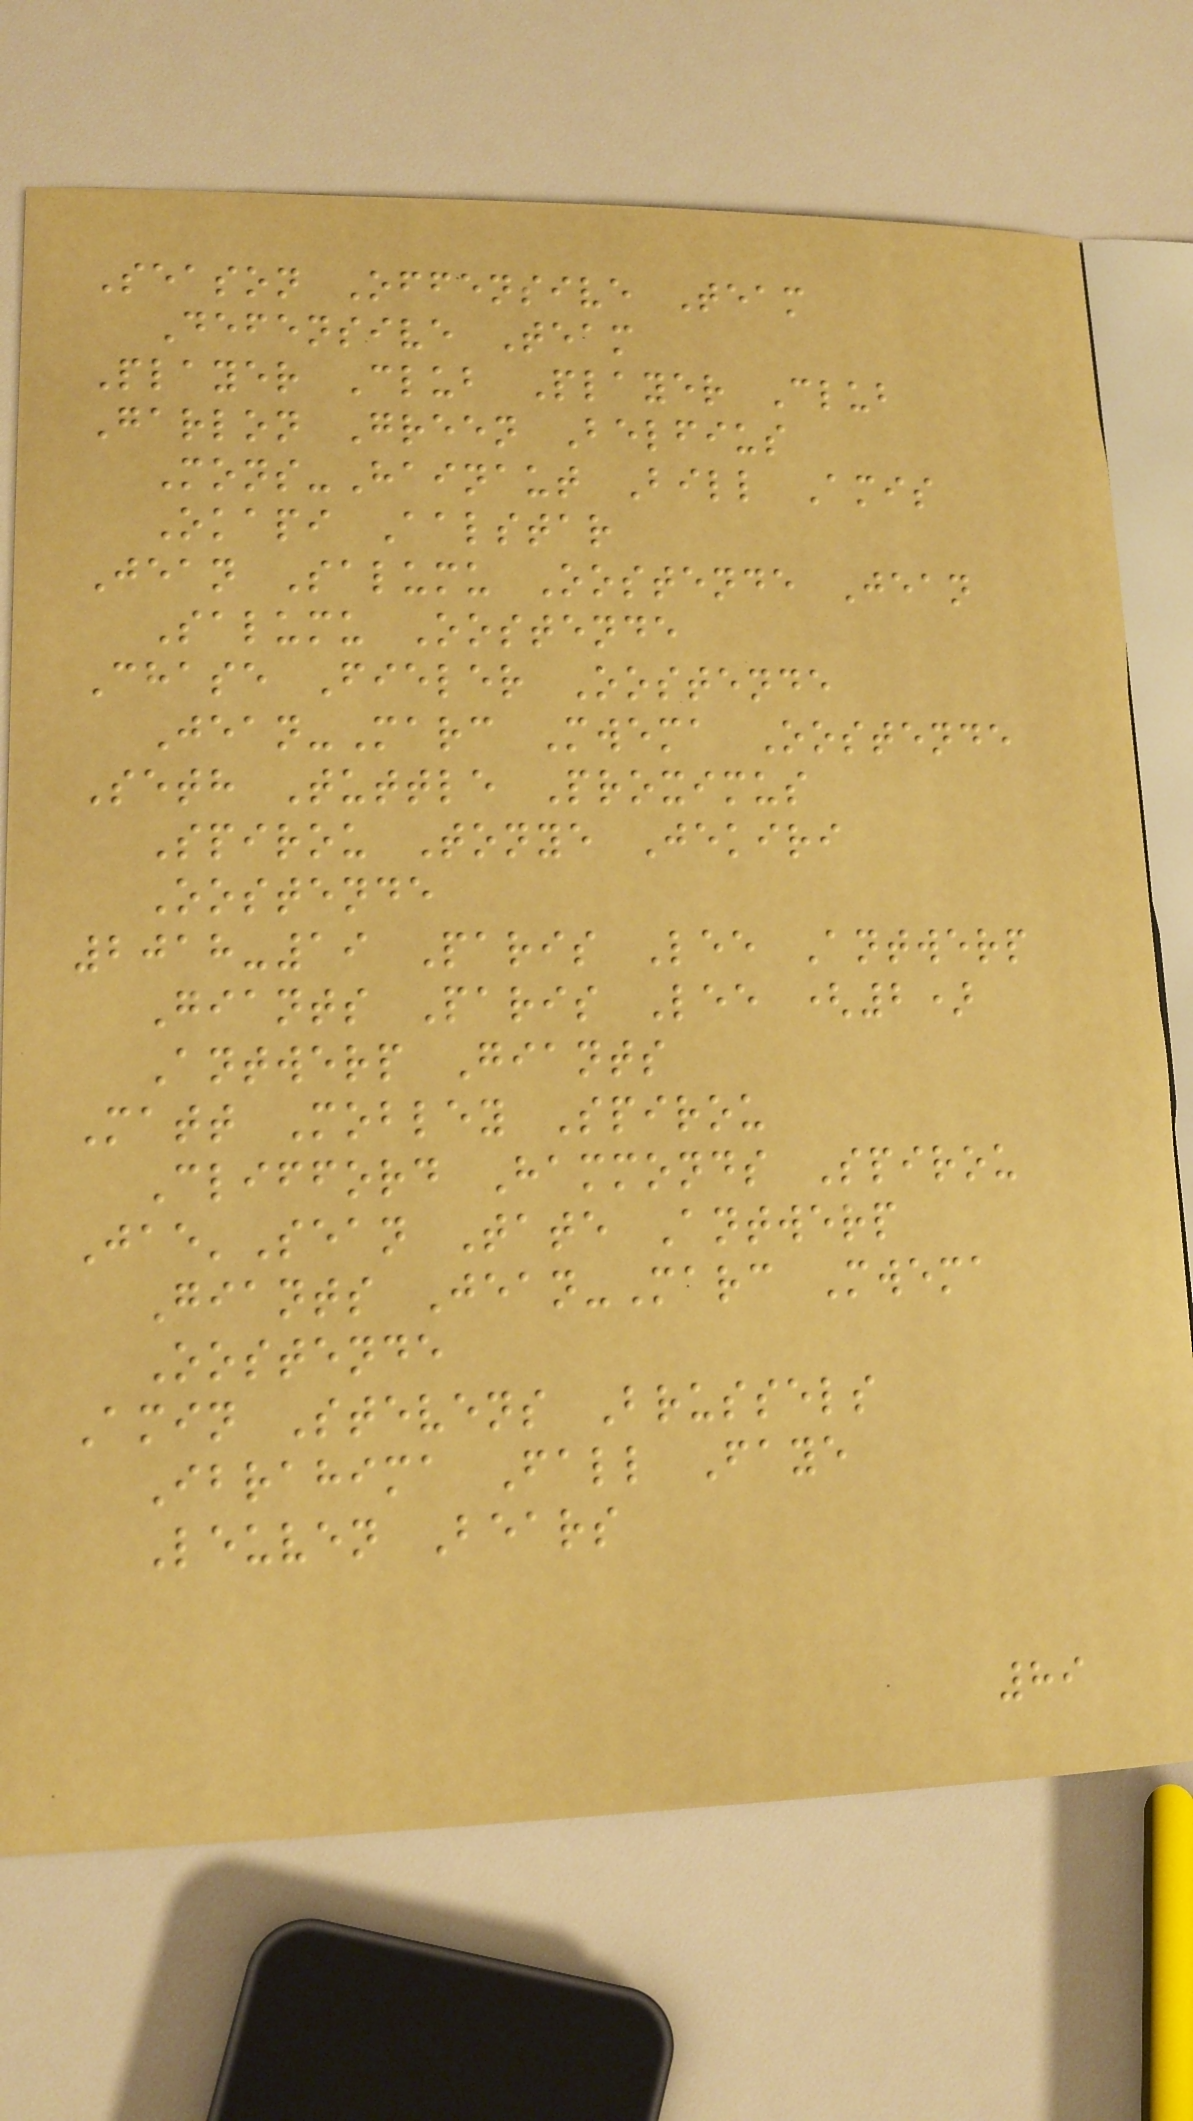Season Offensive Team
Defensive Team
Player Club Player Club
Garlon Green Belfius
Mons-Hainaut Bill Amis
Okapi Aalstar
Jean Salumu Oostende Jean
Salumu Oostende
Chase Fieler Oostende
Jean-Marc Mwema Oostende
Seth Tuttle Proximus
Spirou Tonye Jekiri
Oostende
2018-19 Paris Lee Antwerp
Giants Paris Lee (2)
Antwerp Giants
Matt Mobley Spirou
Clifford Hammonds Spirou
Jae'Sean Tate Antwerp
Giants Jean-Marc Mwema
Oostende
Amin Stevens Brussels
Ibrahima Fall Faye
Leuven Bears
89
